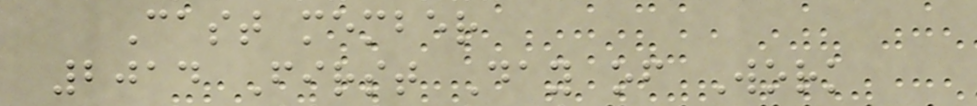Cast member
2014 First Day of Work
